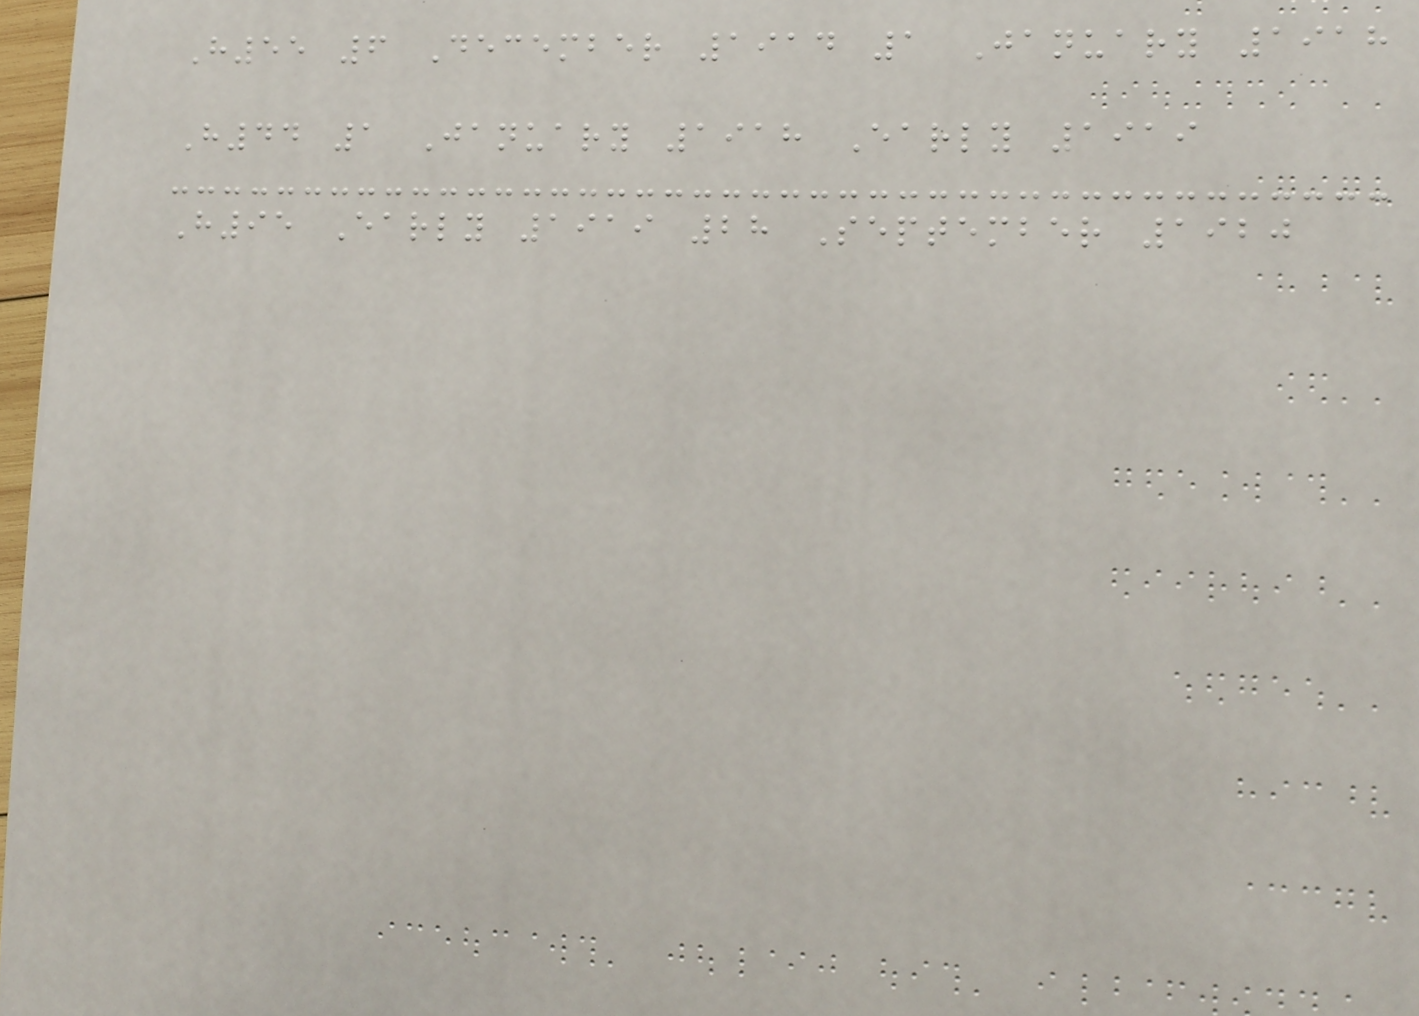H55 6 December 1914 1 January 1918
H44 1 January 1918 Early 1919
H95 Early 1919 28 September 1920
